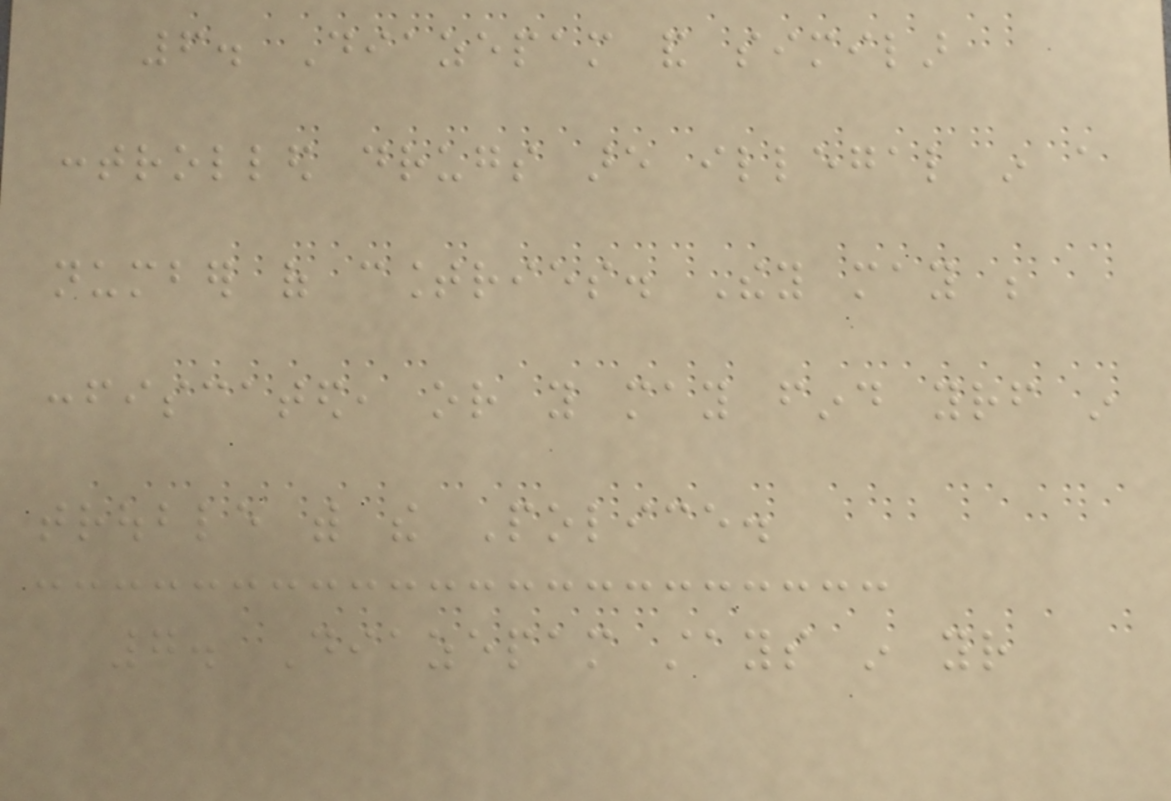6. Diazepam and similar
controlled drugs are illegal in a
number of countries. They may be
confiscated, or you may find yourself in
trouble with the Police.
7. Diazepam stays in your
